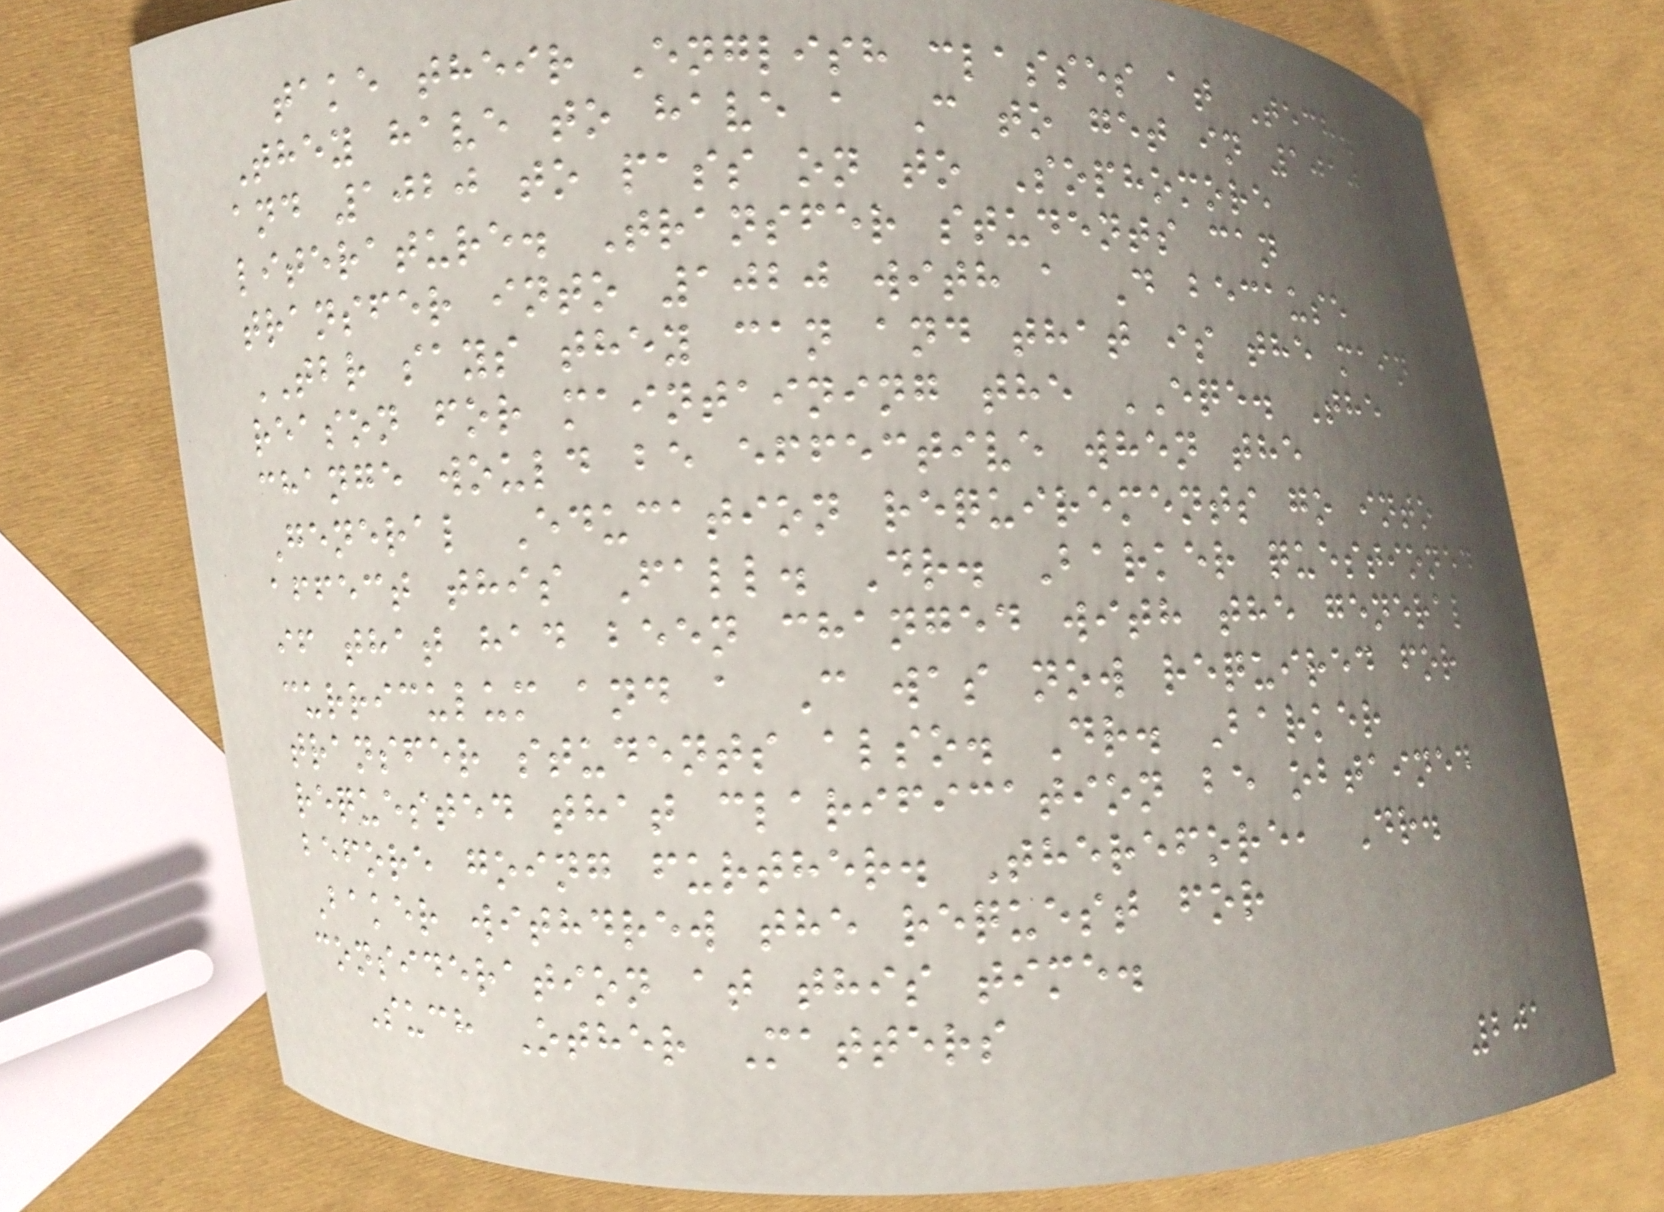take their English classes at Tech.
They have to have a C to get in 1010
and 1020 to pass on to Sophomore
literature. Transfer students can
transfer into 1020 with a D because
TBR says they can and that is the main
reason for maintaining the EQE. The
change would be effective when the
General Education requirements go into
affect this Fall. Dr. Barker questioned
if that had been changed with the general
curriculum and a C was now required for
transfer students also. Dr. Barker
requested that clarification be obtained
before going further. Therefore, Dr.
Baker withdrew the request for
consideration at this time.
Such Other Matters
201
